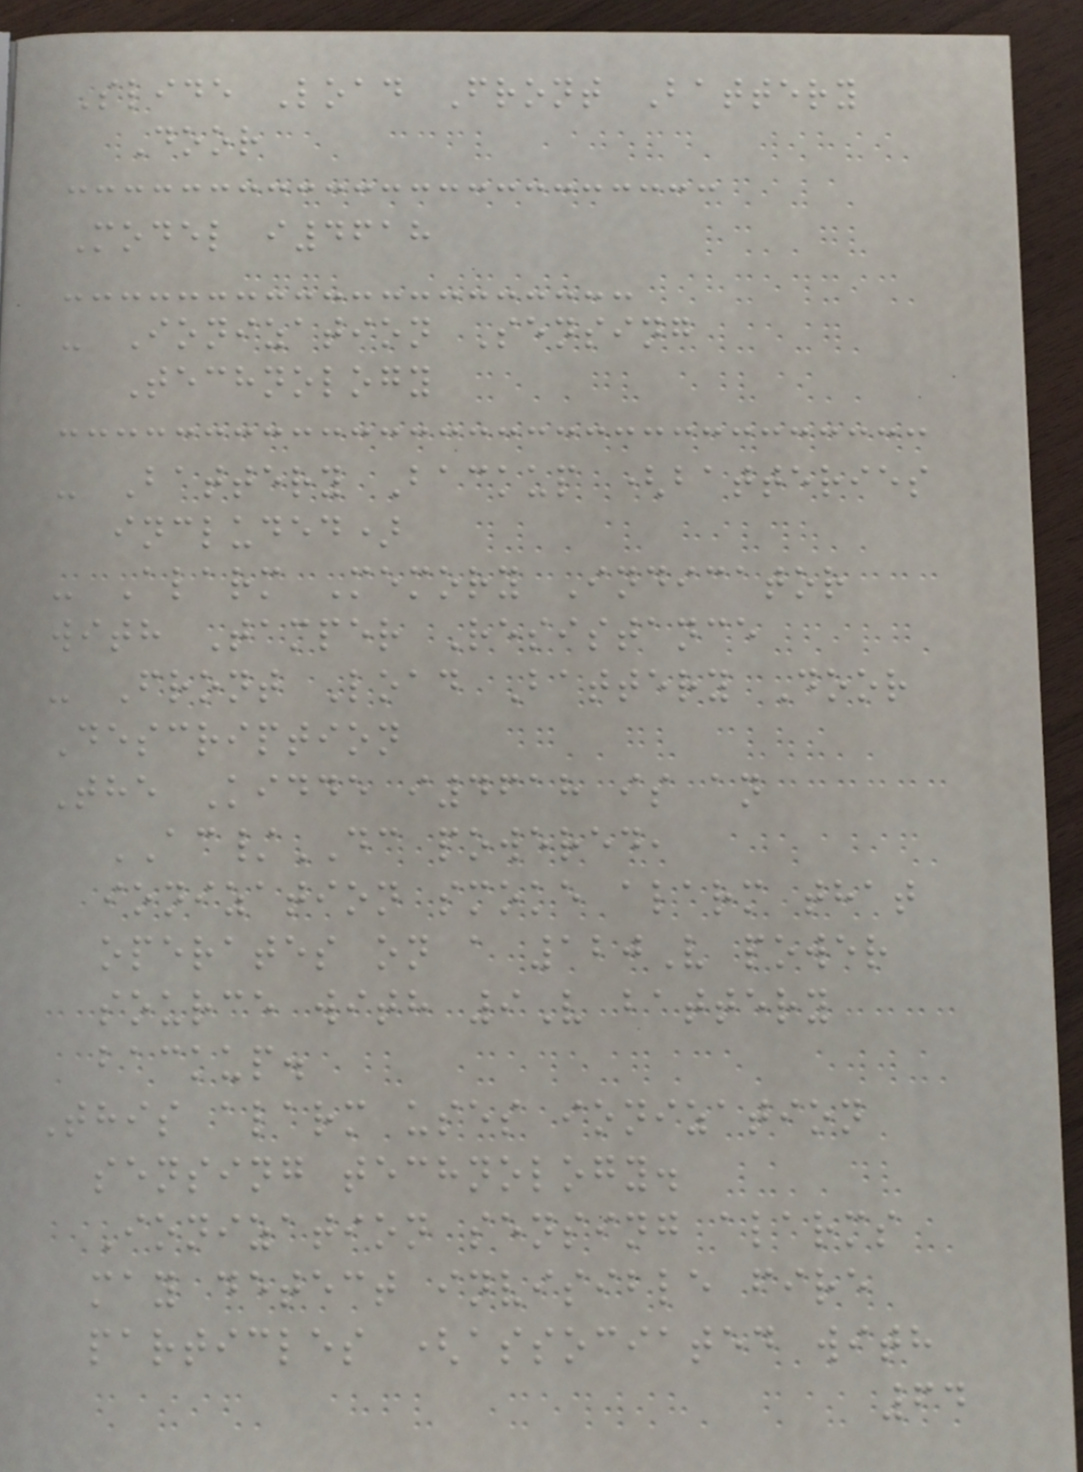Slide Load Front Battery
Door
Model i4618
- Ionization Sensing
Technology
- Battery Backup (batteries
included)
- Alarm Memory Indicator
with Tamper Resistance
- Front Load Battery Door
Description
The Kidde i4618 is an
AC/DC powered,
ionization smoke alarm that
operates on a 120V power
source with 9V battery
backup.
This alarm uses ionization
sensing technology.
Ionization sensing alarms
may detect invisible fire
particles (associated with
64
